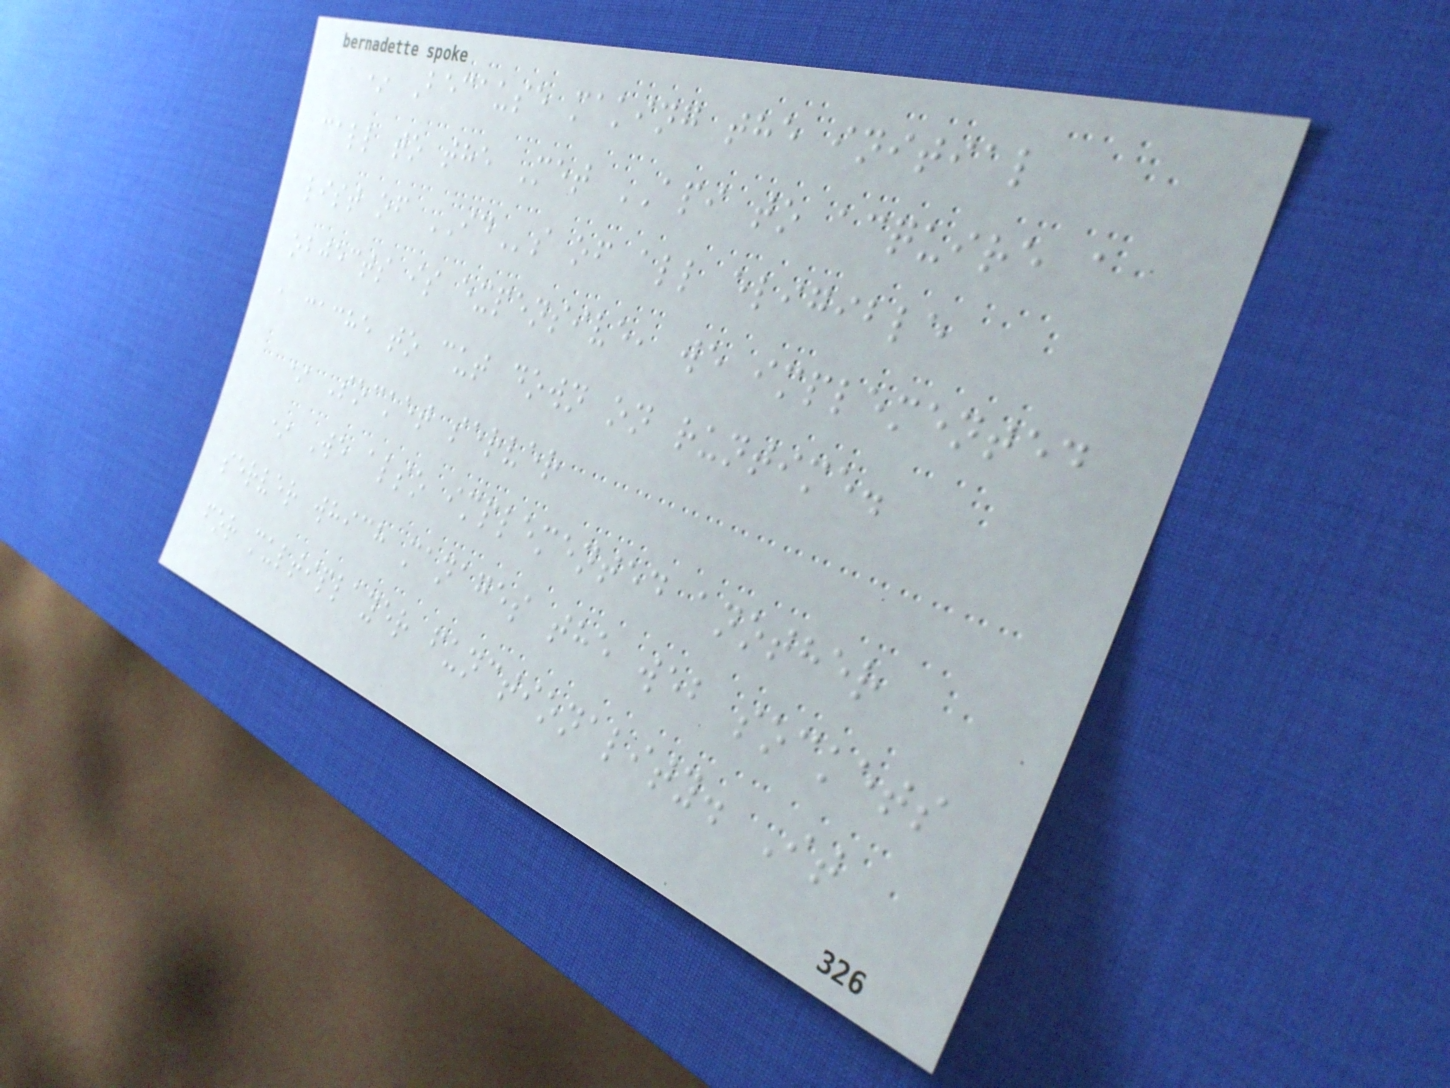* Because making the initial
call to the Met API to acquire a
list of IDs of all eligible
objects is expensive, we implemented
a cache to cut down on runtime.
* Socket server
* We also implemented another
server which manages the web sockets
for multiplayer functionality. It
